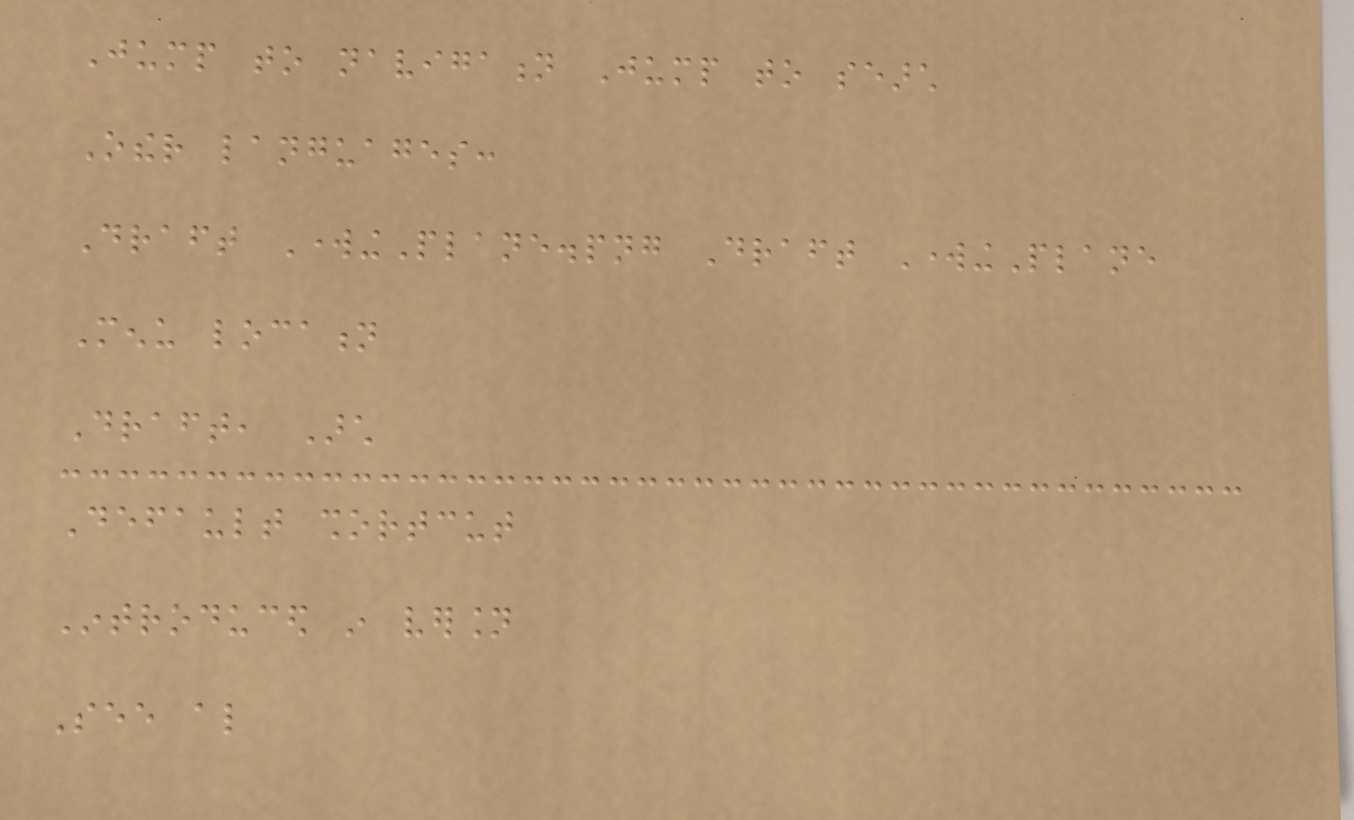Jump to navigation Jump to search
Other languages:
Draft WorkingPlane.png Draft WorkingPlane
Menu location
Draft, Arch
Default shortcut
Introduced in version
See also
